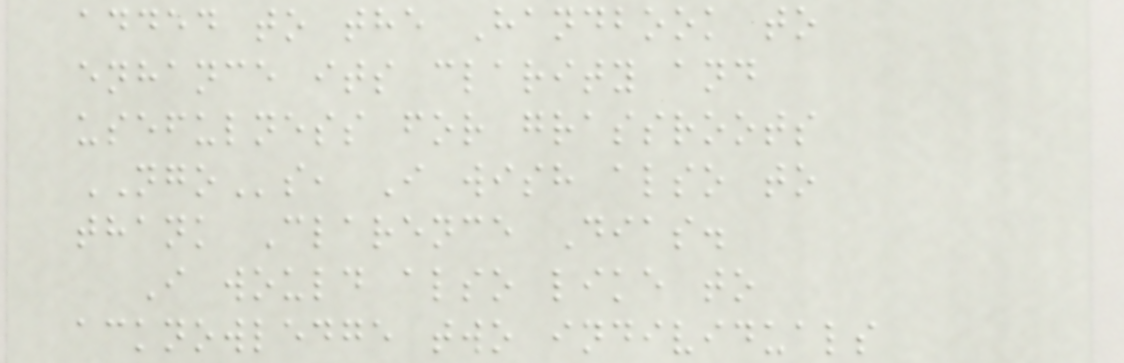added to the Handbook to
enhance its clarity and
usefulness for grassroots
NGOs, I wish also to
thank Clarence Dias.
I would also like to
acknowledge two individuals
